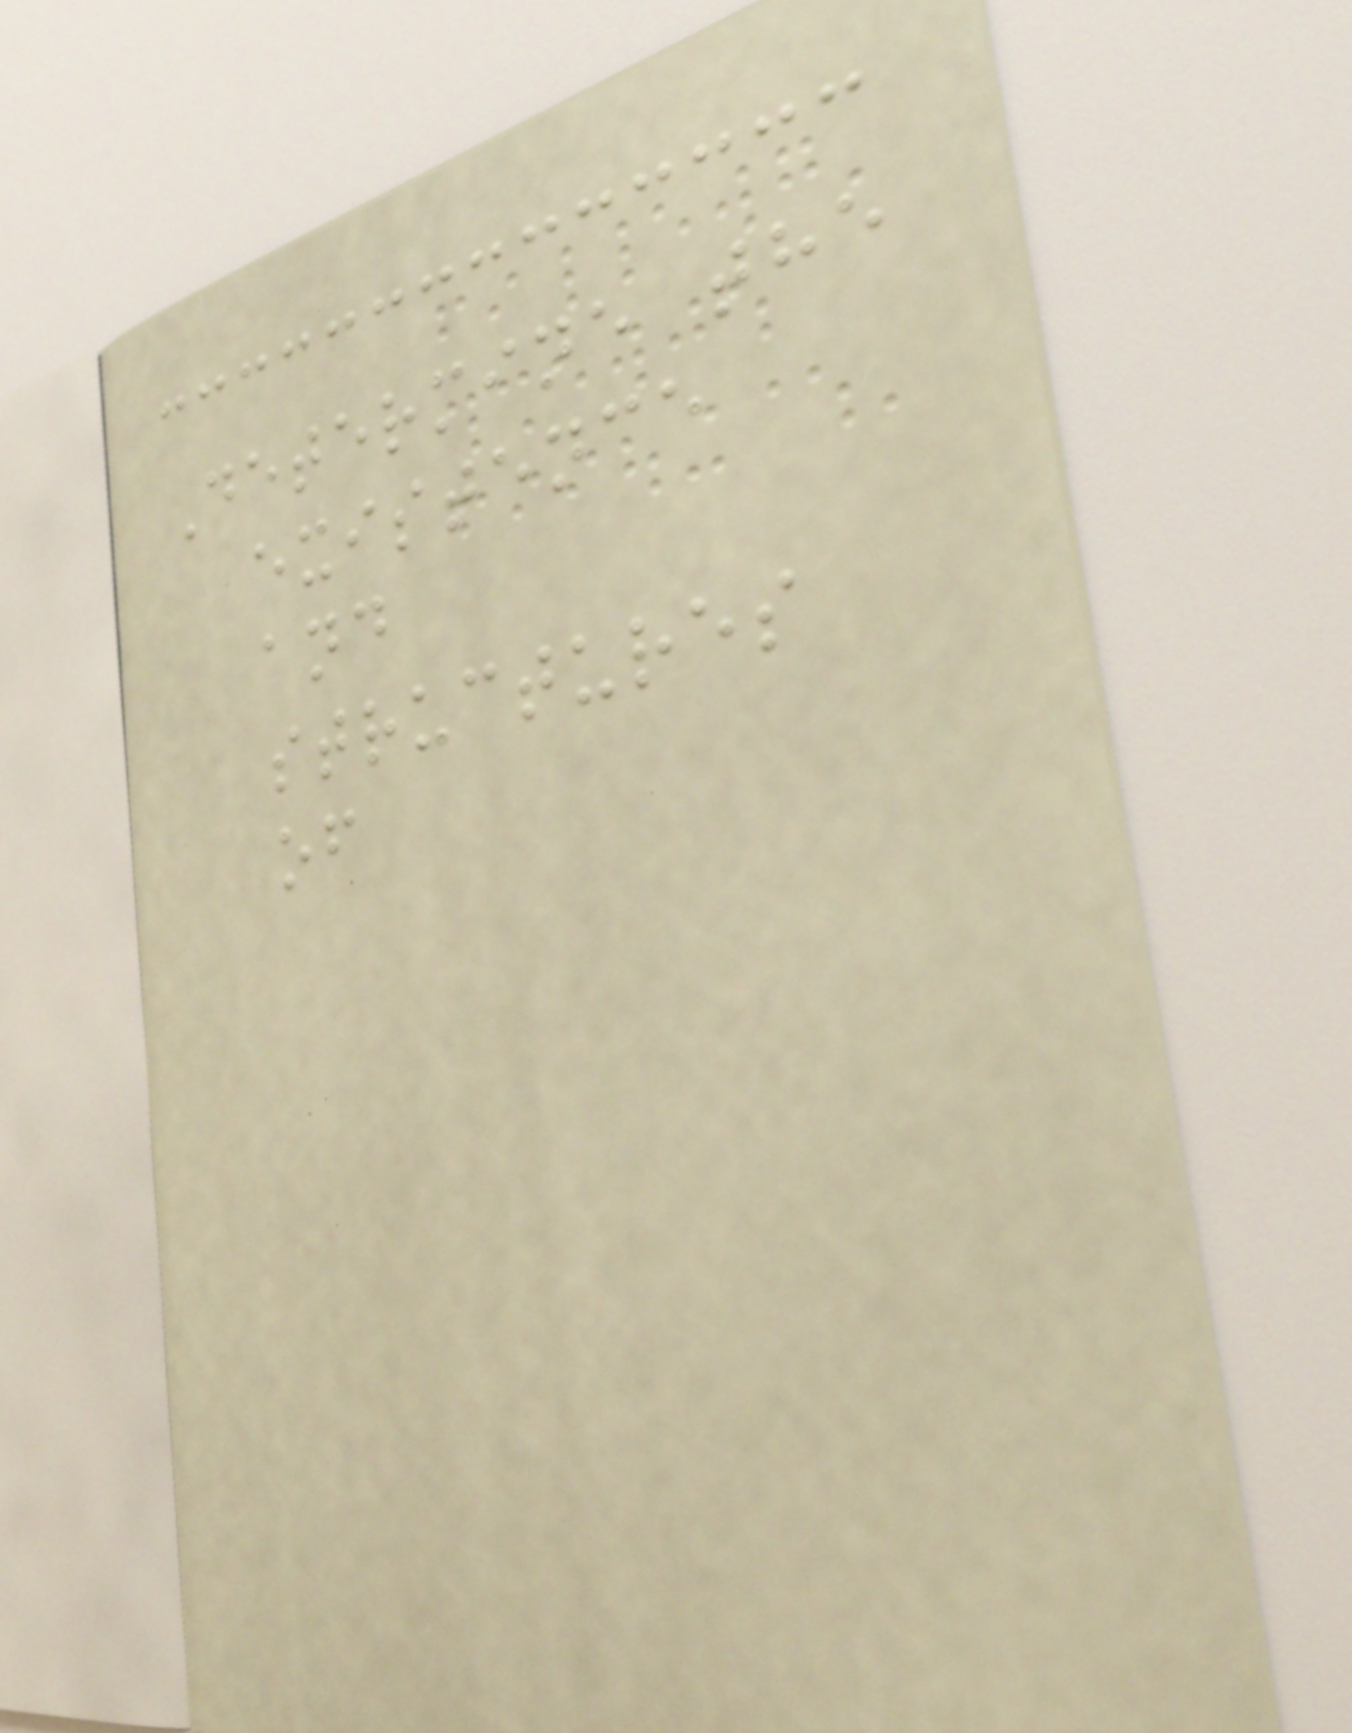Determine the
existence
and
structures
of
